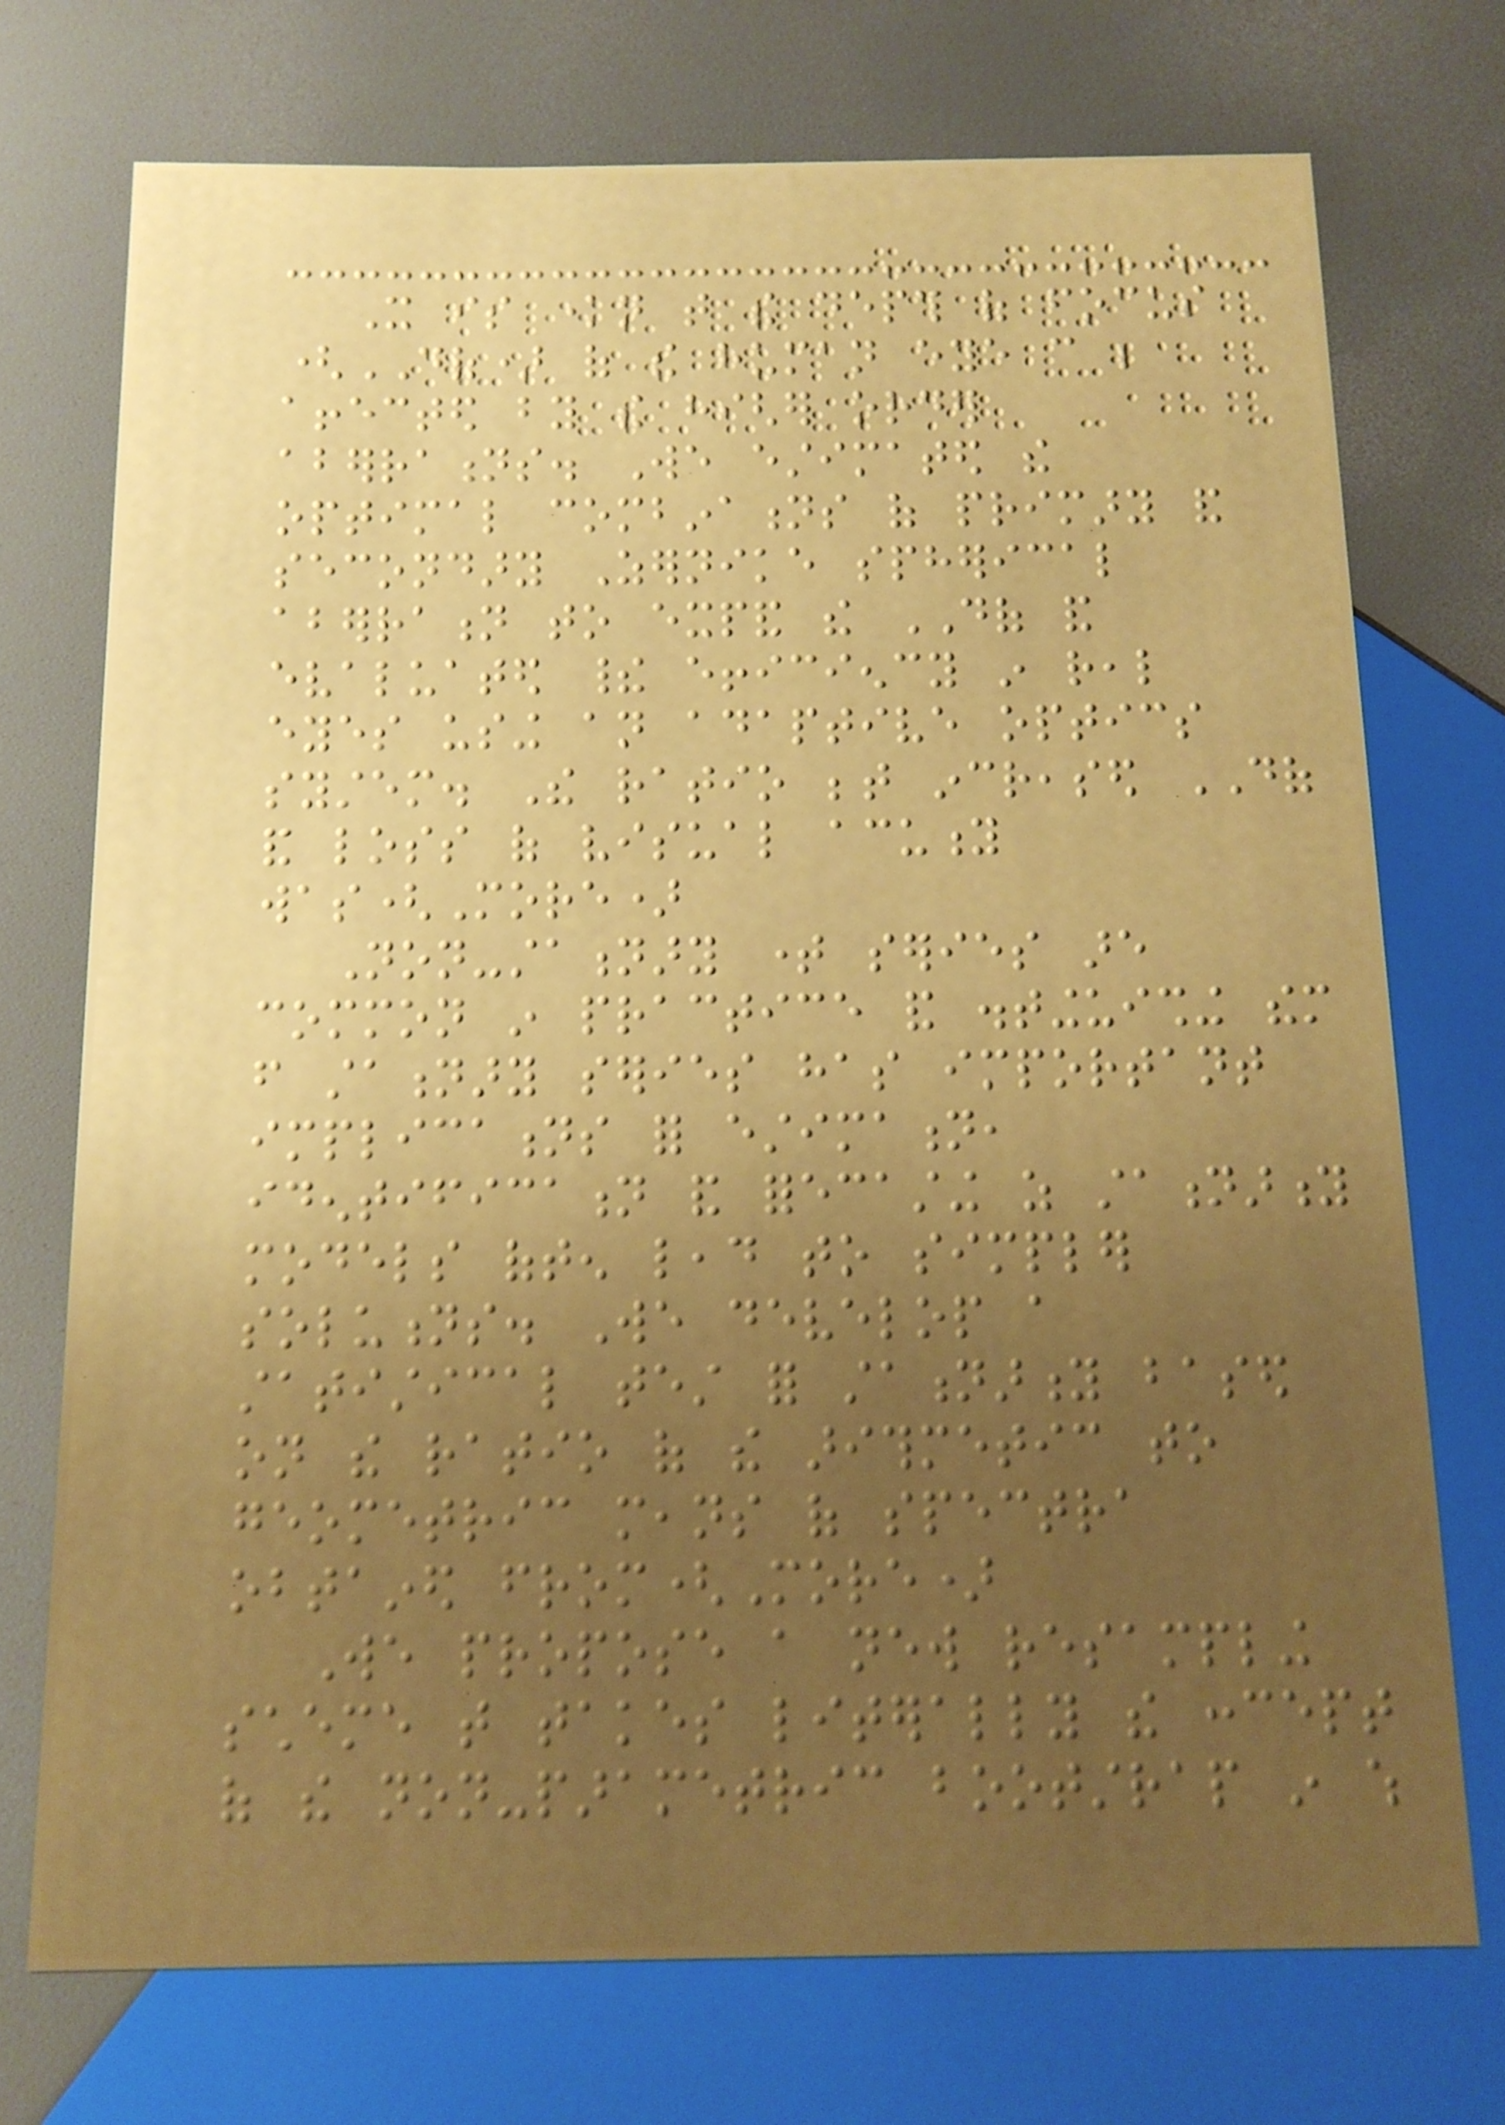It is known that the depth of focus
(DOF) of the human eye can be
affected by the higher order
aberrations. We estimated the
optimal combinations of primary and
secondary Zernike spherical
aberration to expand the DOF and
evaluated their efficiency in real
eyes using an adaptive optics
system. The ratio between increased DOF
and loss of visual acuity
was(More)
Non-stationary time series are
common in practice and distinguishing them
from stationary series has important
implications for estimation,
identification and forecasting as stationarity
models often lead to simpler
solutions. We develop a
statistical test for stationarity based
on the ratio of the arithmetic to
geometric means of spectra
obtained from(More)
We propose a new resampling
scheme that takes literally the concept
of the non-parametric bootstrap in which
